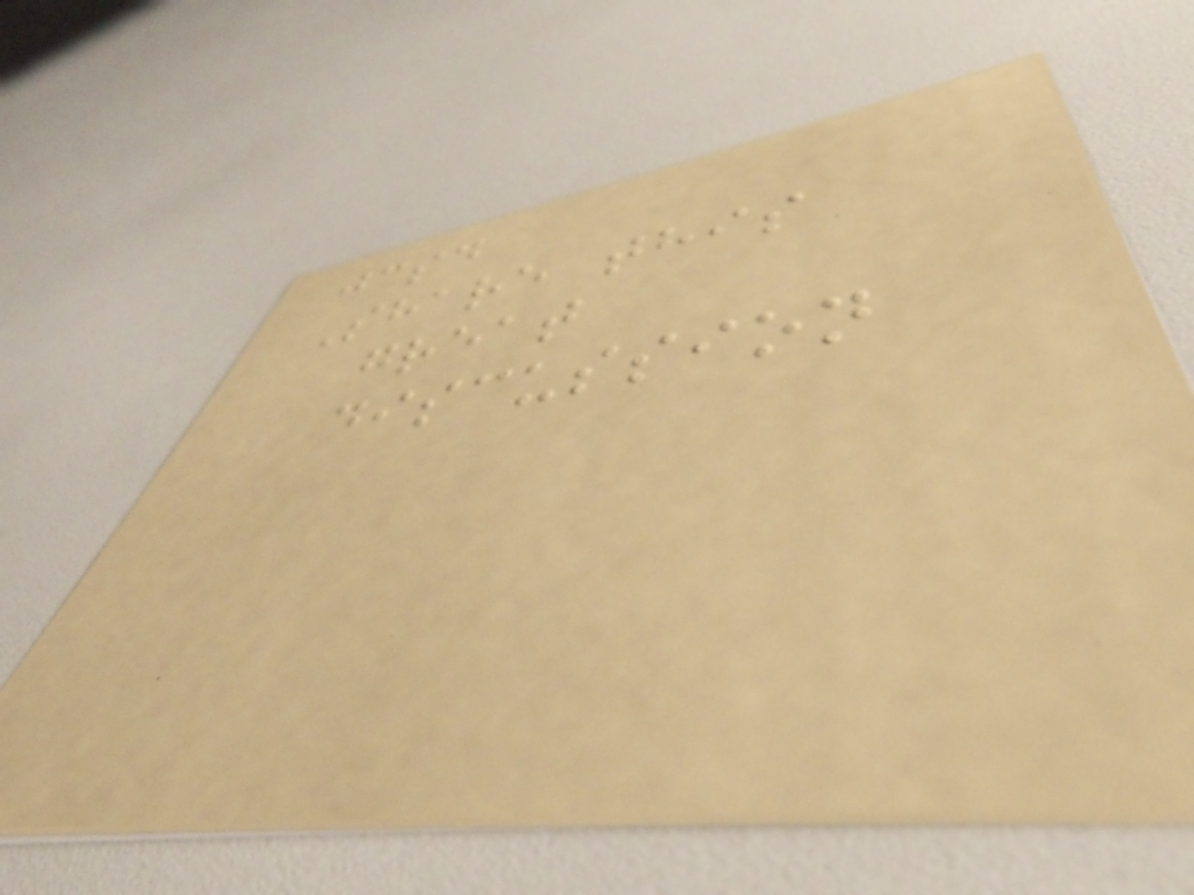jcsd
Share this
great
discussion
